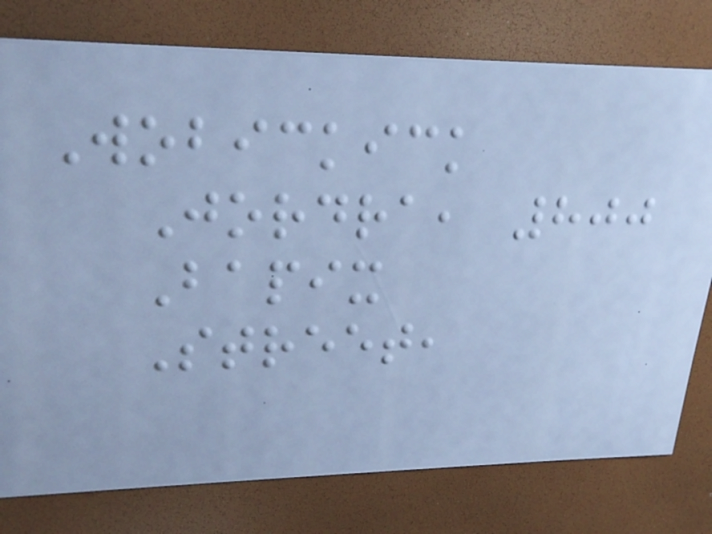Wobickick
Jordra, 800
Bapix
Street,
